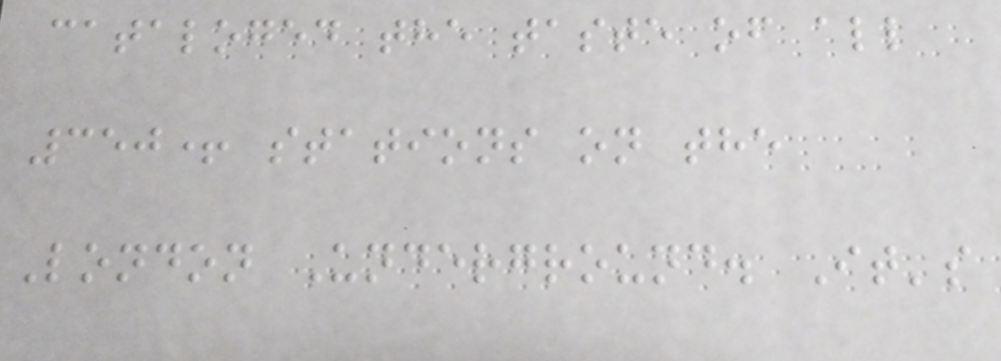cataloged the taste of all
350+ stations on the
London Underground. It's
